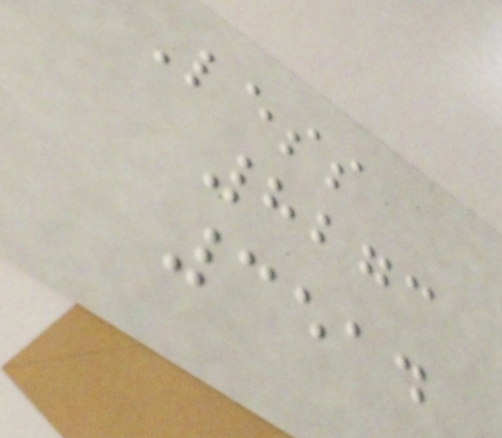Less
8273
3514
